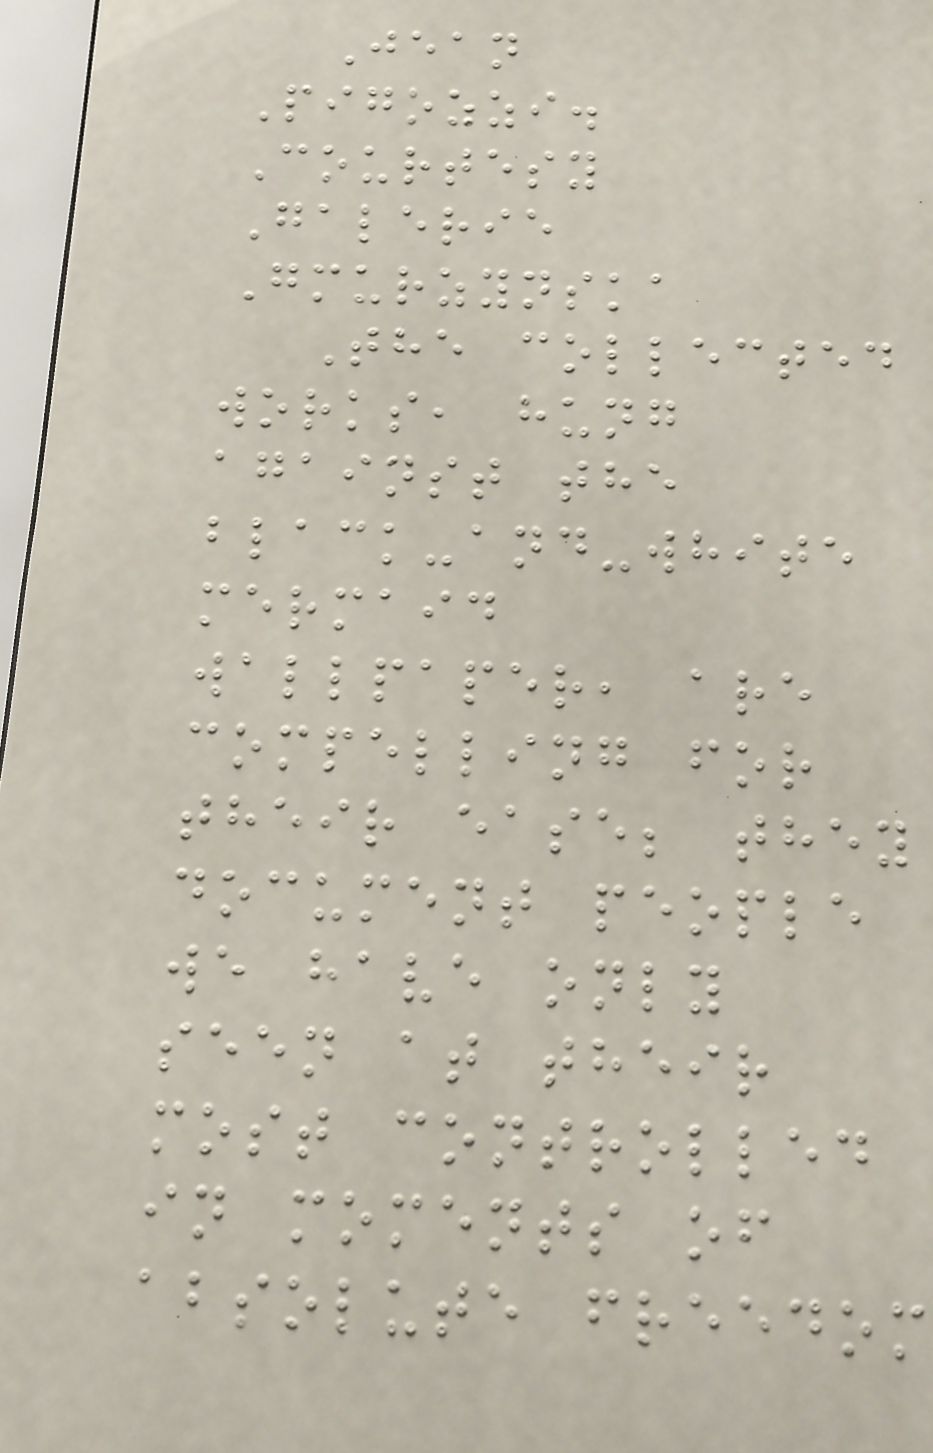Jean
Pigozzi.
Courtesy
Galerie
Gmurzynska
The collected
works, hung
against the
black-and-white
mermaid
wallpaper, are
compelling for
their ease; they
document people
we have only
seen at their
most controlled
in moments of
absolute freedom
